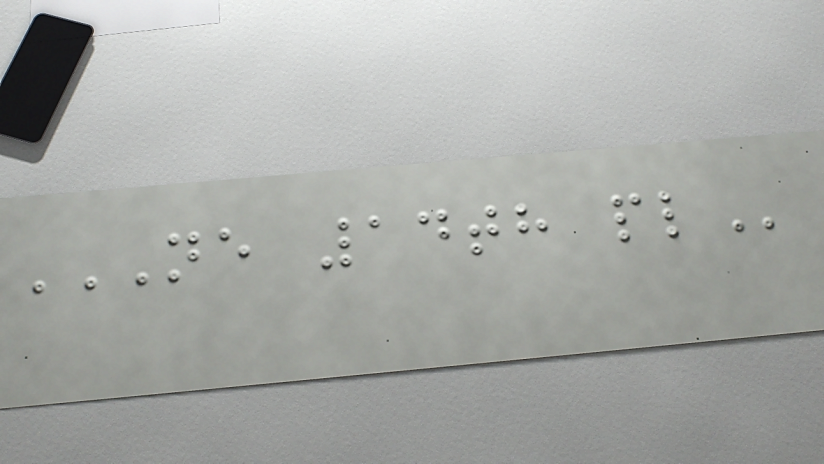NE 14TH PL
